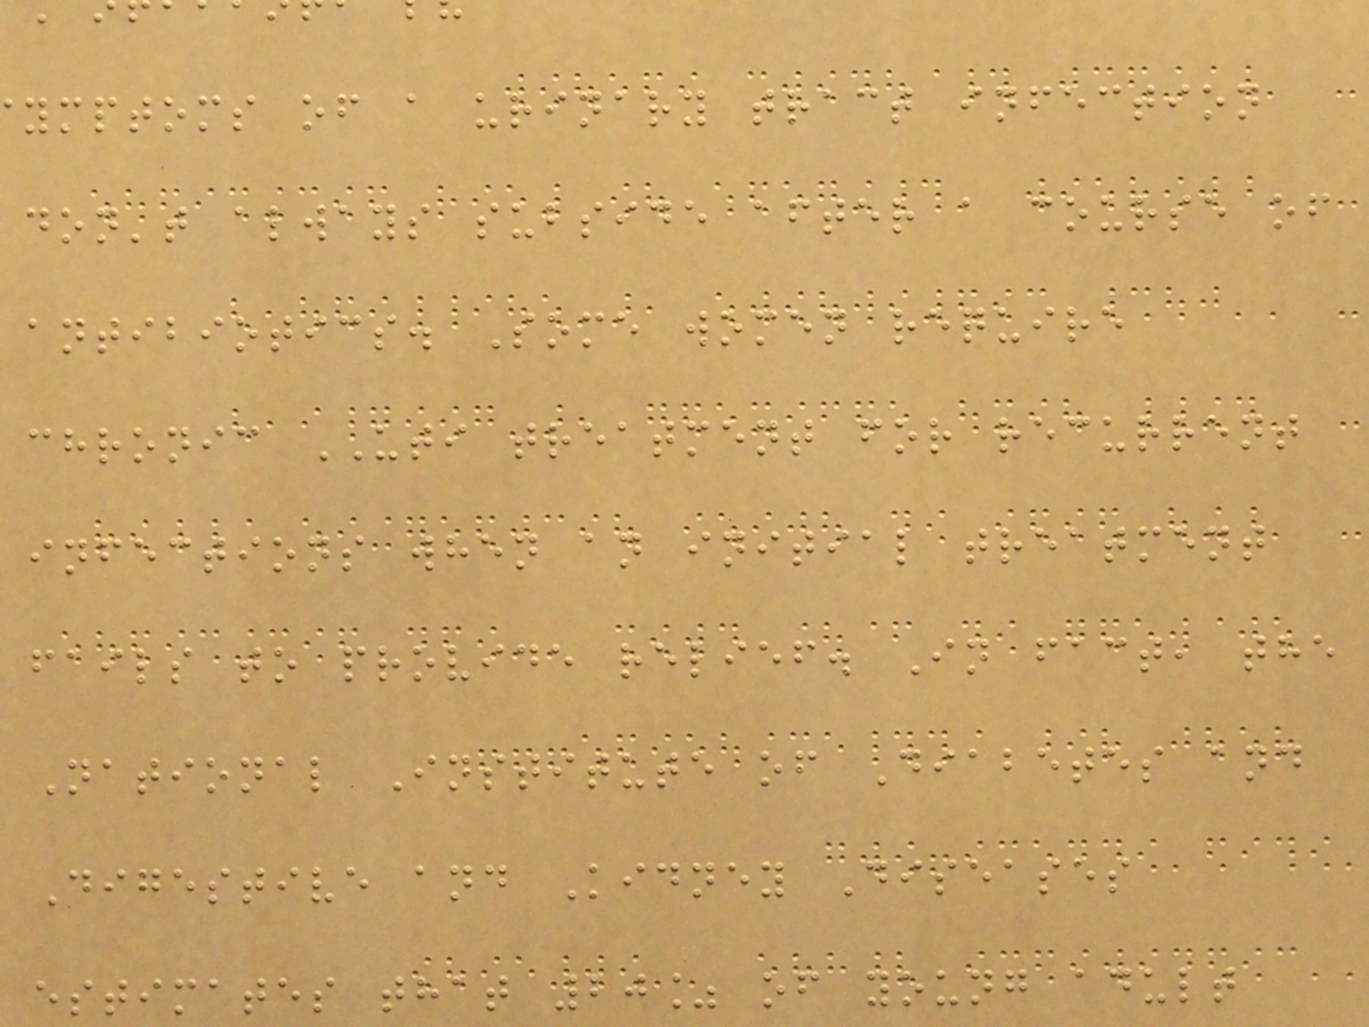ymptoms of a urinary tract infection
don't always subside after a course of
antibiotics. Some women require
chronic UTI treatment for recurrent
infections when an initial treatment
fails to provide relief. In fact, the
National Institute of Diabetes and
Digestive and Kidney Diseases
estimates that 20% of young adult
